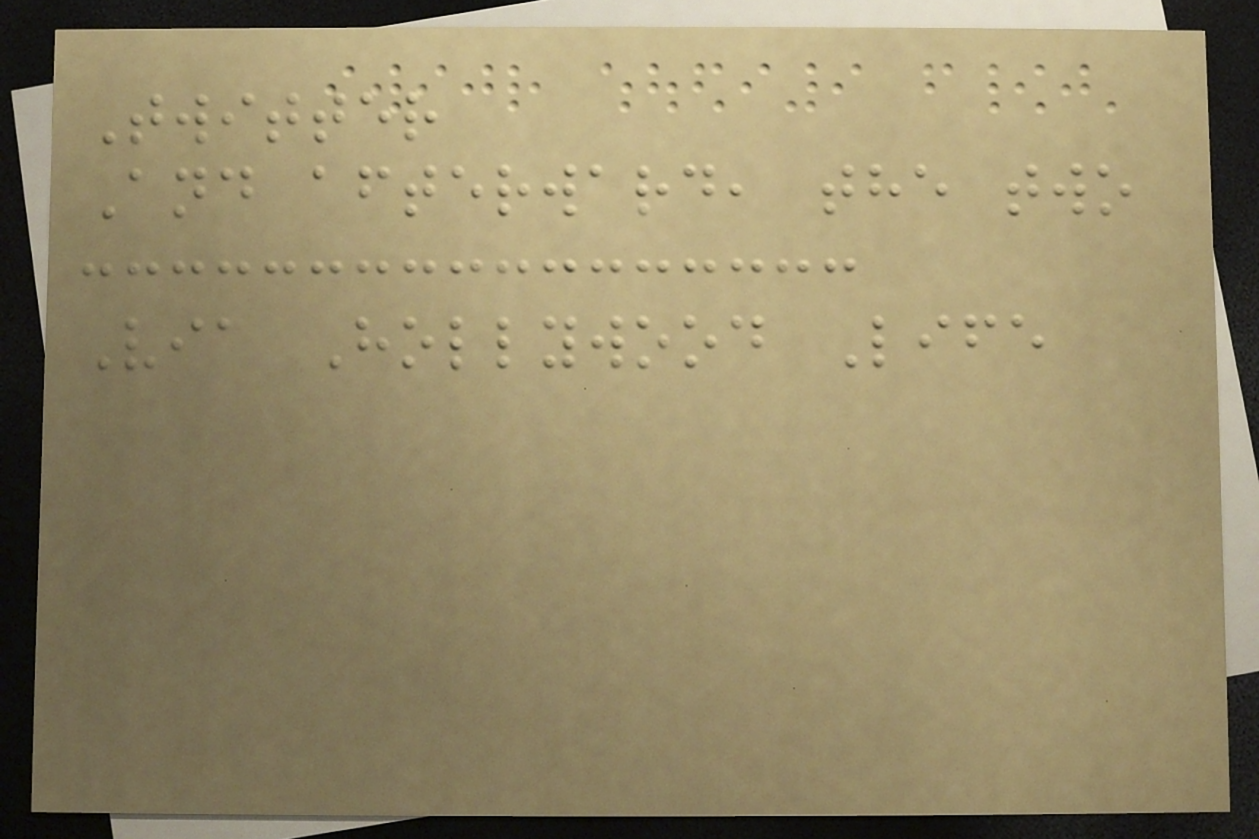Twitter
And afterward, the two
Via Hollywood Life
